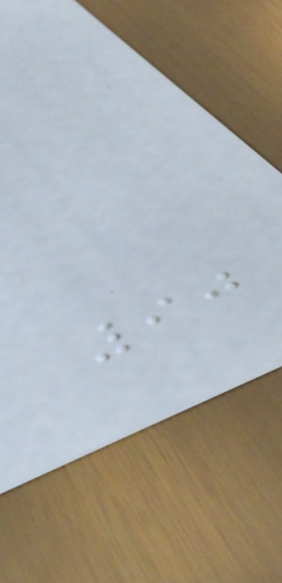90
